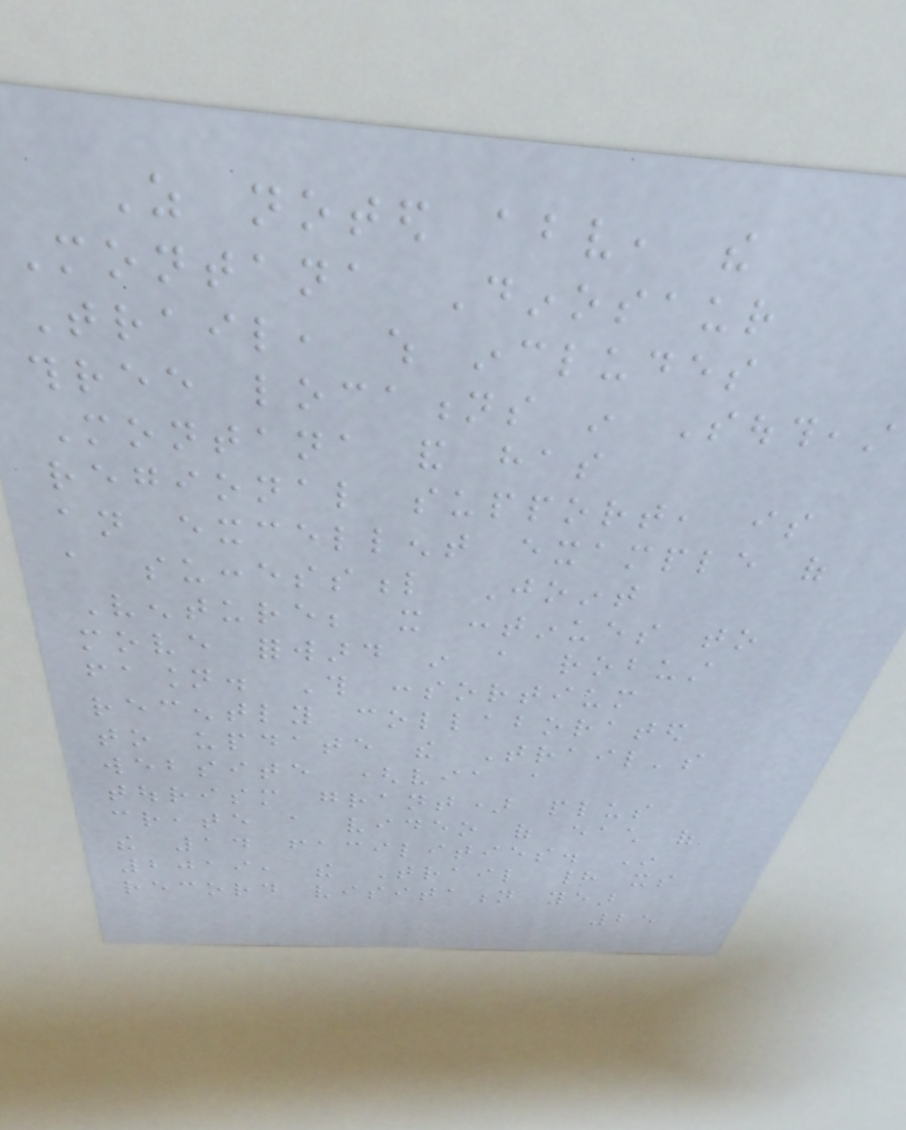As noted above, the
Montana Dinosaur
Trail, which includes
three locations in Southeast
Montana and has
regional support, is
an excellent example of
a successful Joint
Venture; it continues to
move forward in a robust
fasion. This consortium
recently collaborated
to update the Trail's
website (via a
tourism grant) plus
create a video of each of
the 14 facilities. In
2019, the Trail had its
record visitation year
25
